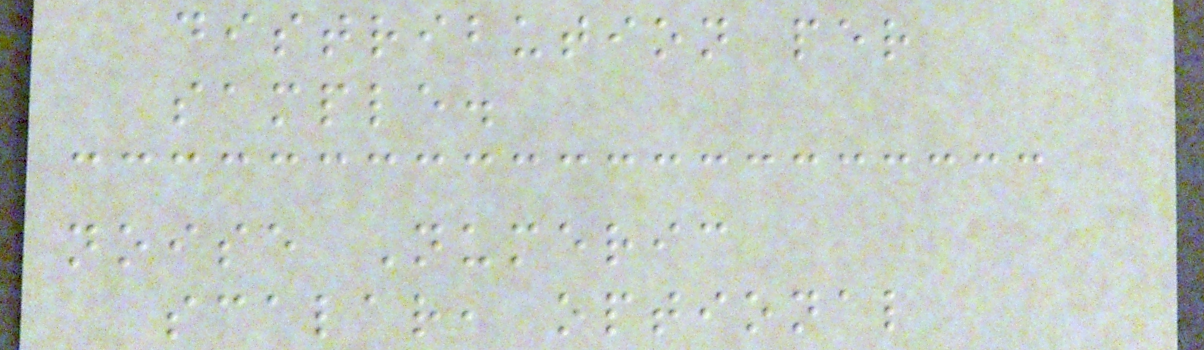distribution per
sample.
noise Numeric
scalar, optional
